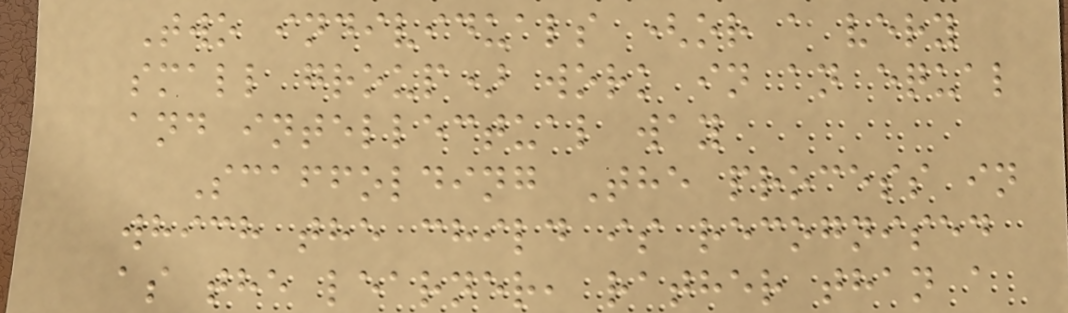Two individuals (or a very
small group) work in an equal
and intellectual way
Scaffolding The process in
which the child is recognised
as the learner, rather than a
